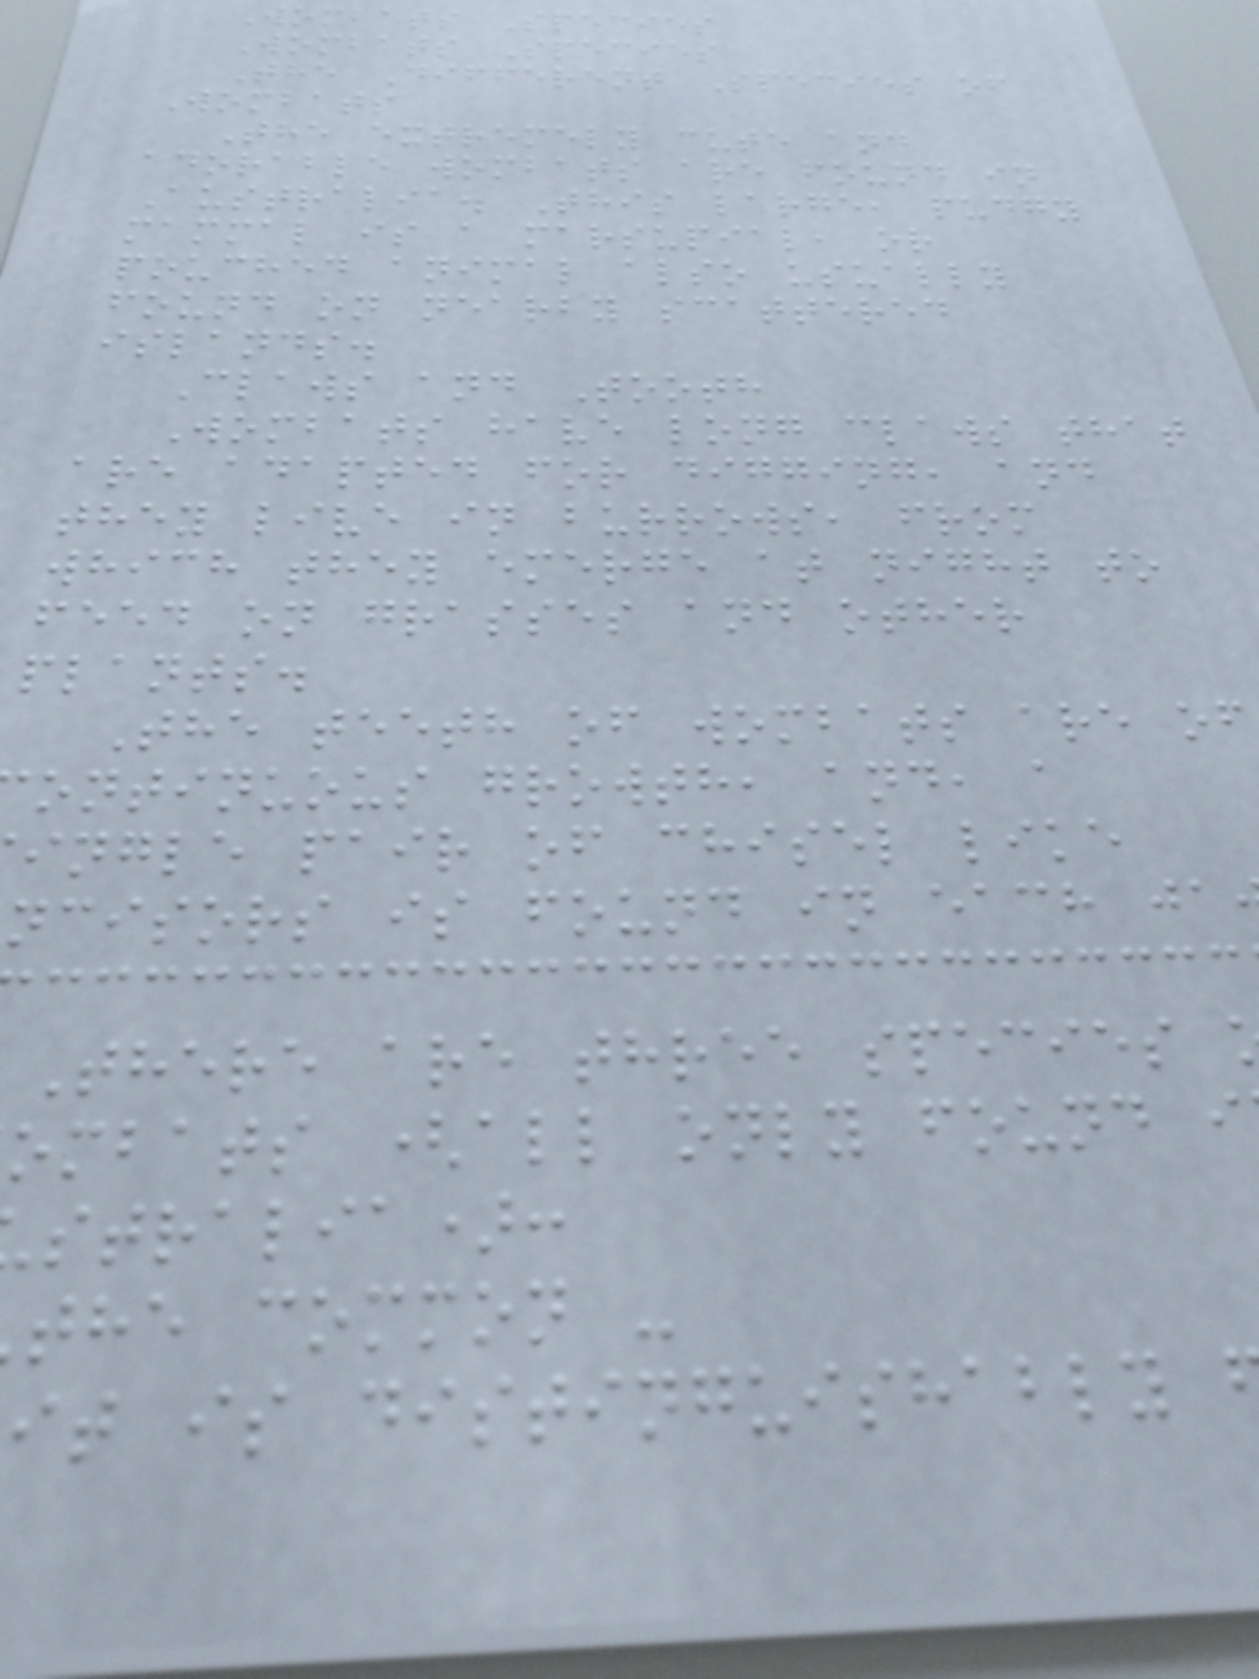Wombats Species
Wombats Species
The Different Species of
Wombats
The extremely cute and
adorable wombats are found in
Australia. This large, pudgy
mammal is a marsupial, or
pouched animal also usually
found on nearby scattered
islands.
Claws and Tooth
Wombats have long claws that
are adapted for digging, and
they live in burrows, from
which they emerge at night to
feed on grasses and other
plants.
The teeth of wombats are of
ontinuous growth, and, a
ingle pair of chisel like
ncisors is found in each ja
There are three species
ombats (all only found i
stralia):
the common -
it is distinguishably
